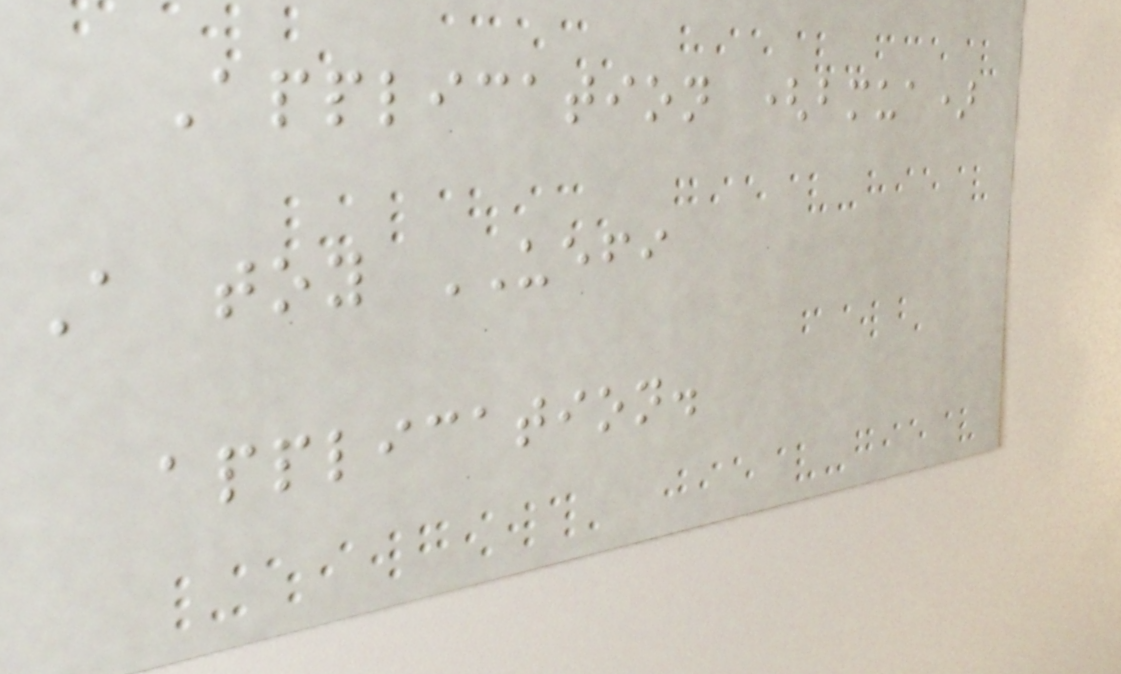Application (bmua)
A toy UEFI
application.
